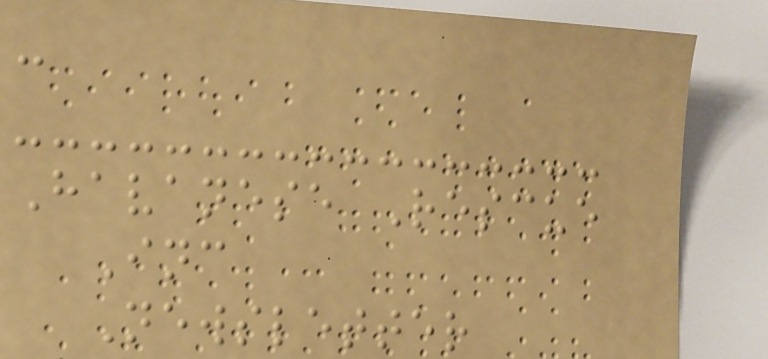:
Havanese Rescue
Inc
Newsletter
